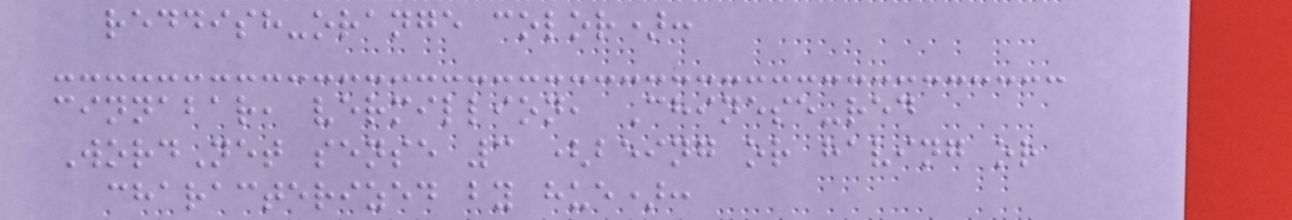reddish-orange color):
cinnabar, vermillion, Chinese-red
WordNet sense 3 (being or having or
characterized by hue):
